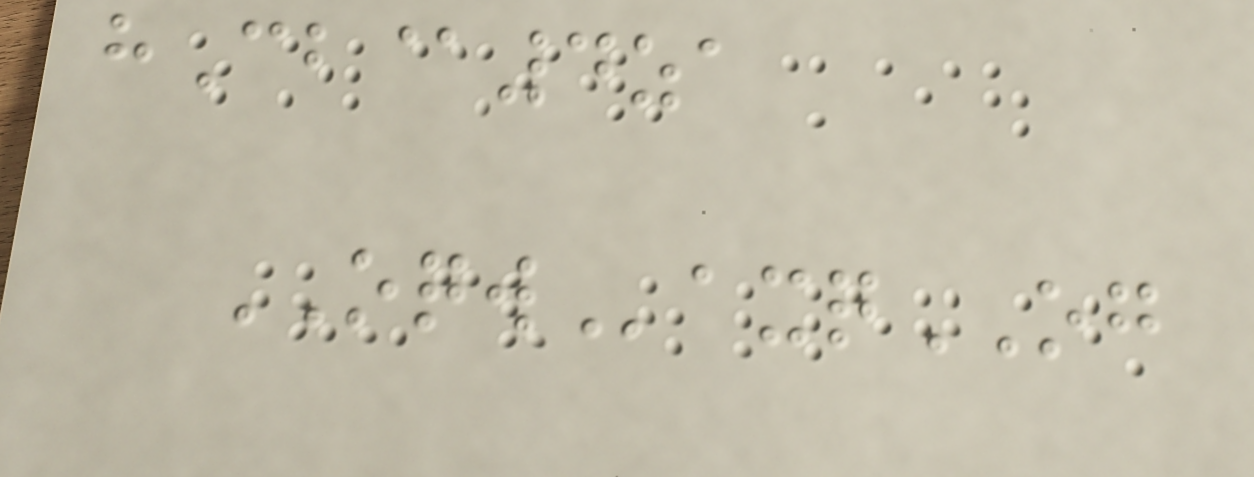hCb@4za
OQWaxqOG
